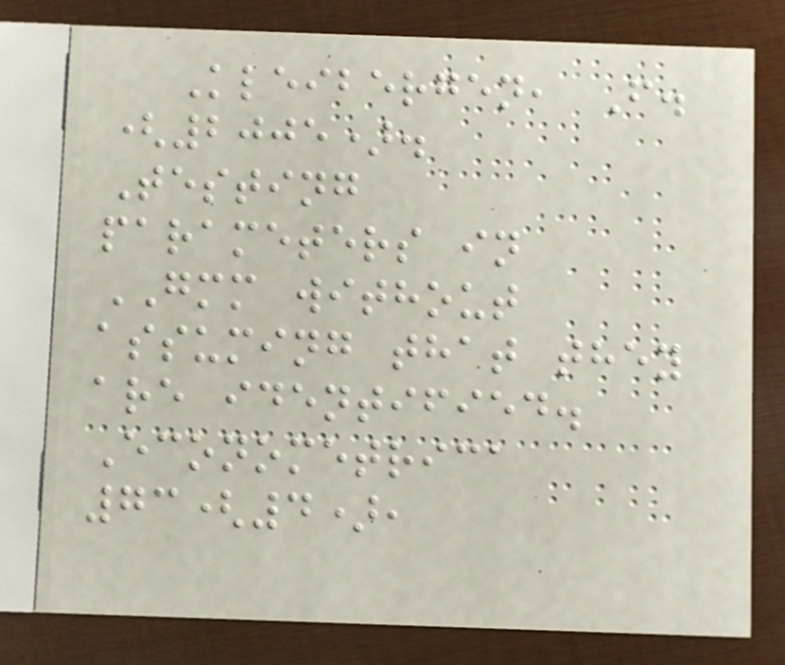Kleibergen, F.
(2005).
Testing
parameters in
GMM without
assuming that they
are identified.
Econometrica
73(4),
